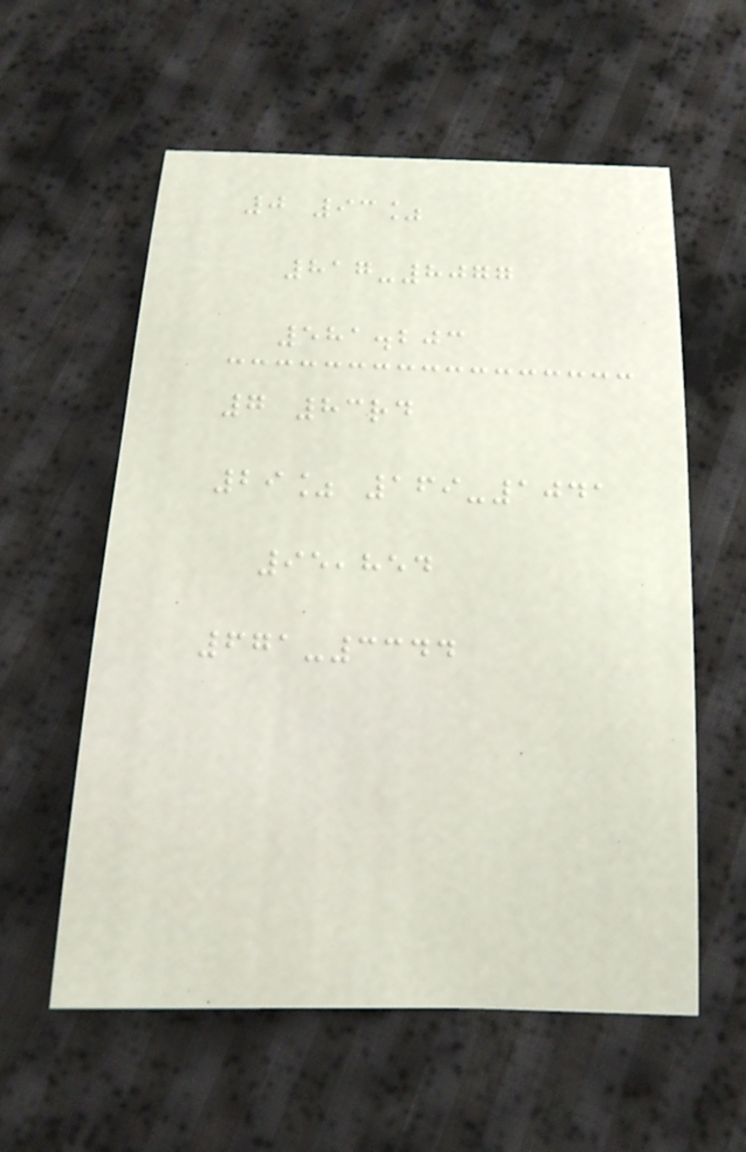0 93%
817-8077
581.203
7 83rd
29% 169-1041
95,854
671-3344
